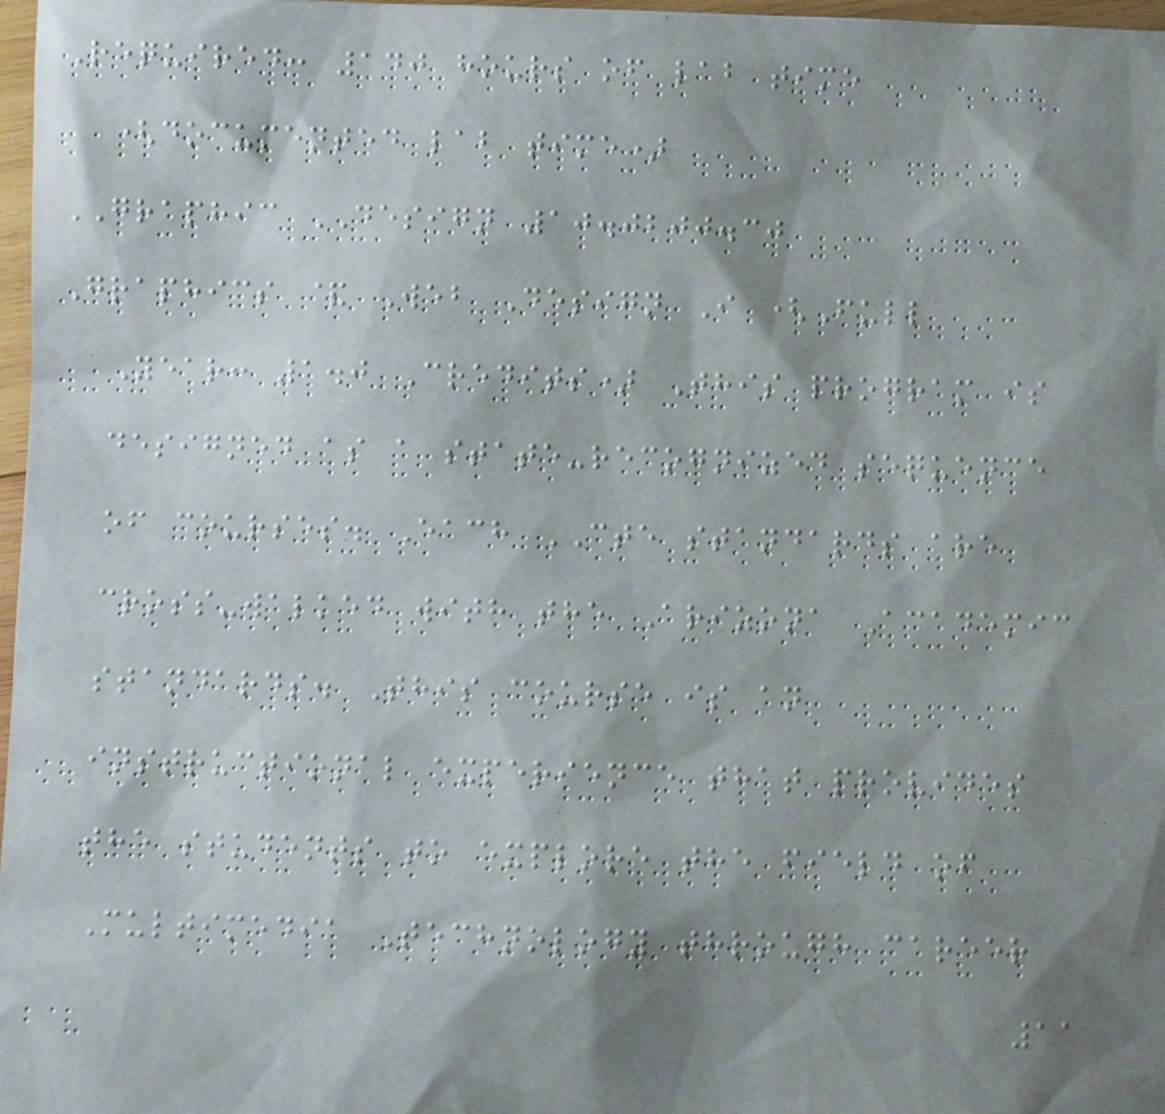Required: 140 hours of lab time
(documented lab time)
GRAPHIC DESIGN 10.0200.30
Graphics & Web Design I (Full
Year: 1.0 Credits) This program is
designed as a state-recognized sequence
of courses. Each CTE standards are
cross-walked with the Arizona Academic
standards. This course is an
instructional experience that provides
the students to explore the field of
Multimedia Technology through career
11
